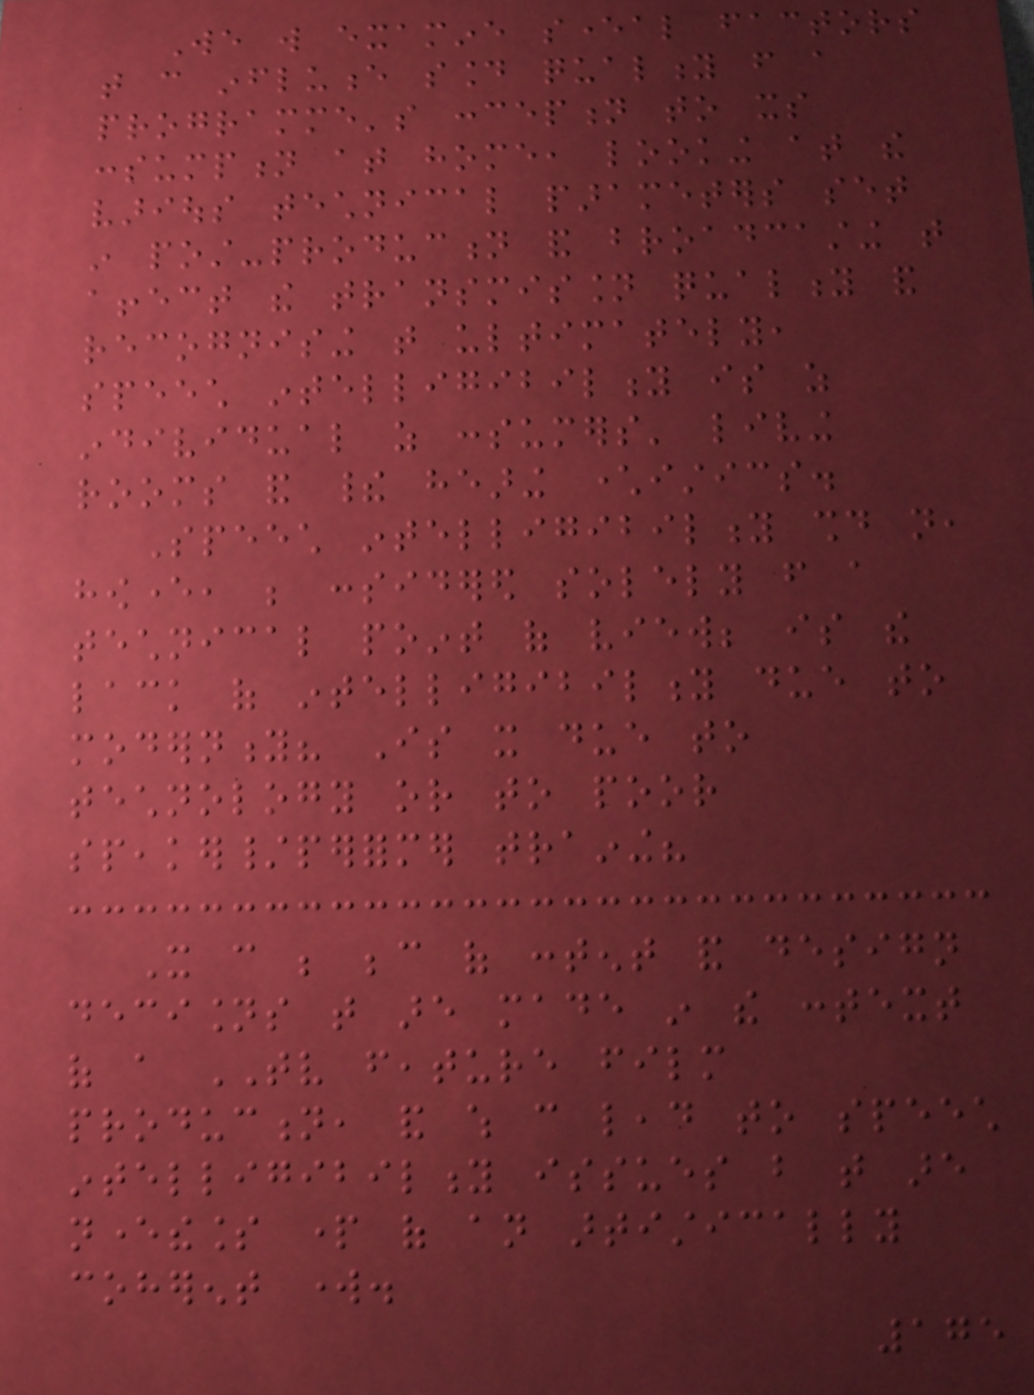We will examine several factors
that can influence sound quality from a
programme's conception to its
consumption at home, looking at the
various technical parameters set
in post-production and broadcasting that
affect the transmission quality and
recognising that ultimately,
speech intelligibility is as
individual as consumers' living
rooms and their hearing characteristics.
Speech intelligibility should not,
however, be considered solely from a
technical point of view; is the
lack of intelligibility due to
modernity? Is it due to
technology or to poor
speaker/performer training?
It can be because of content and design
decisions that are made in the context
of a TV feature film
production, and which can lead to speech
intelligibility issues but that are
nevertheless part of an artistically
coherent work.
175
